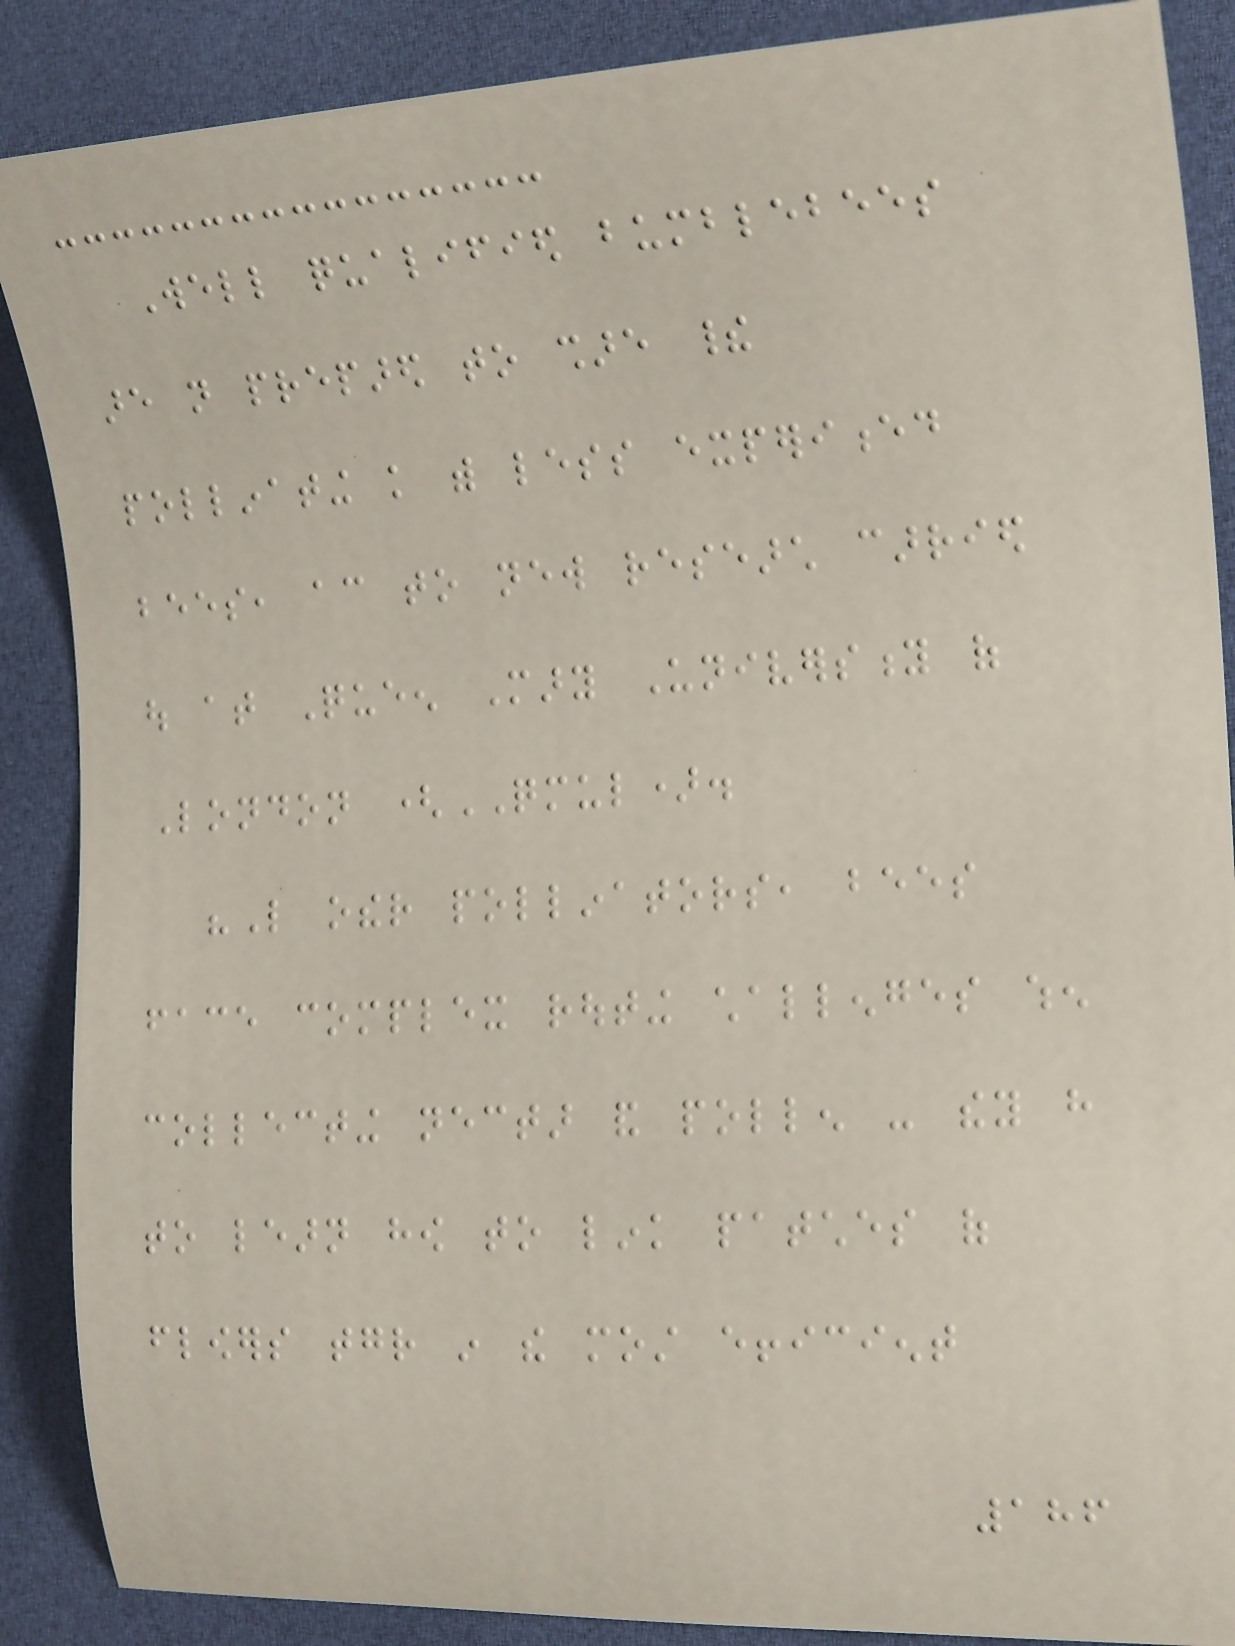Well qualified bumblebees
are not prepared to share their
pollinating knowledge with less experienced
bees, according to new research carried
out at Queen Mary University of
London (QMUL).
"Like other pollinators, bees
face complex routing challenges when
collecting nectar and pollen - they have
to learn how to link patches of
flowers together in the most efficient
186
